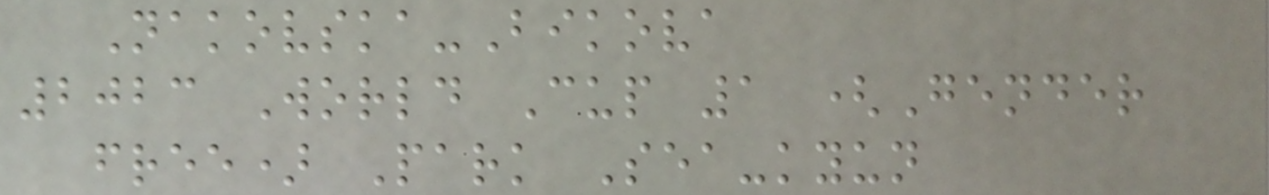Nakovska-Bikova
2023 World Cup 1 (Gender
free) Park Sea-kyun
